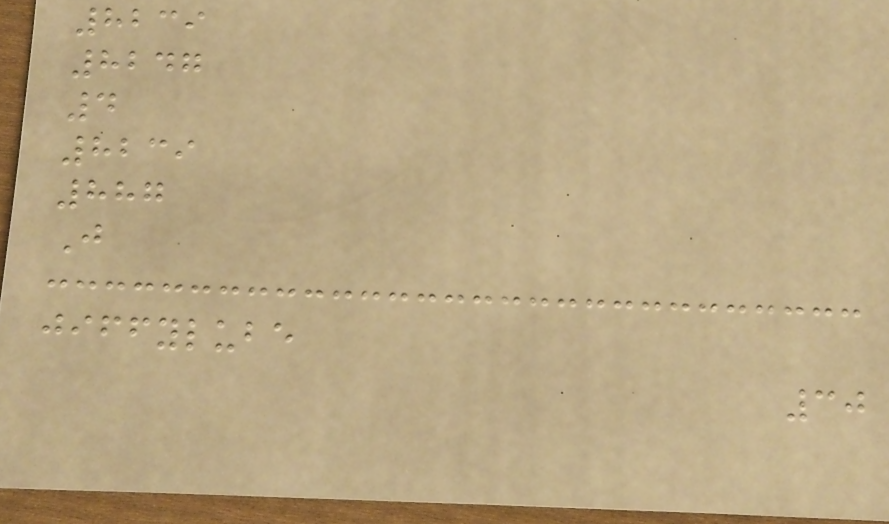8239
8247
4
8239
887
J
jiffylube
30
